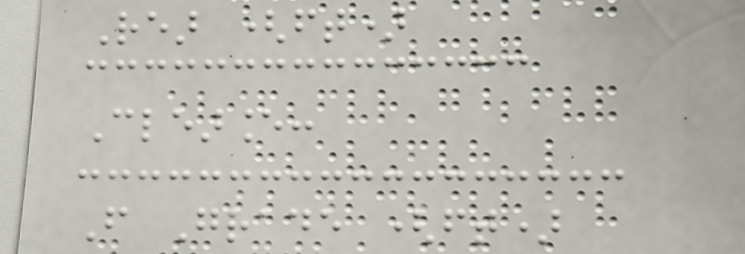Rear (ft)
Clearance:
From Grade (ft)
